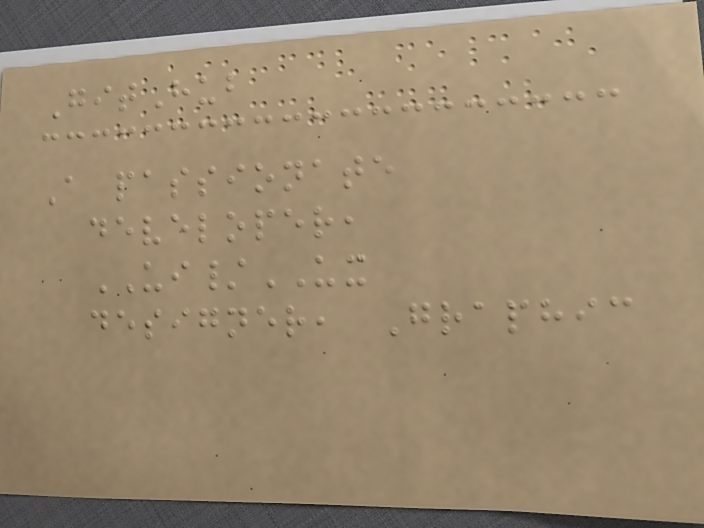GitHub
A passionate
developer,
UI/UX
designer, Graphic
